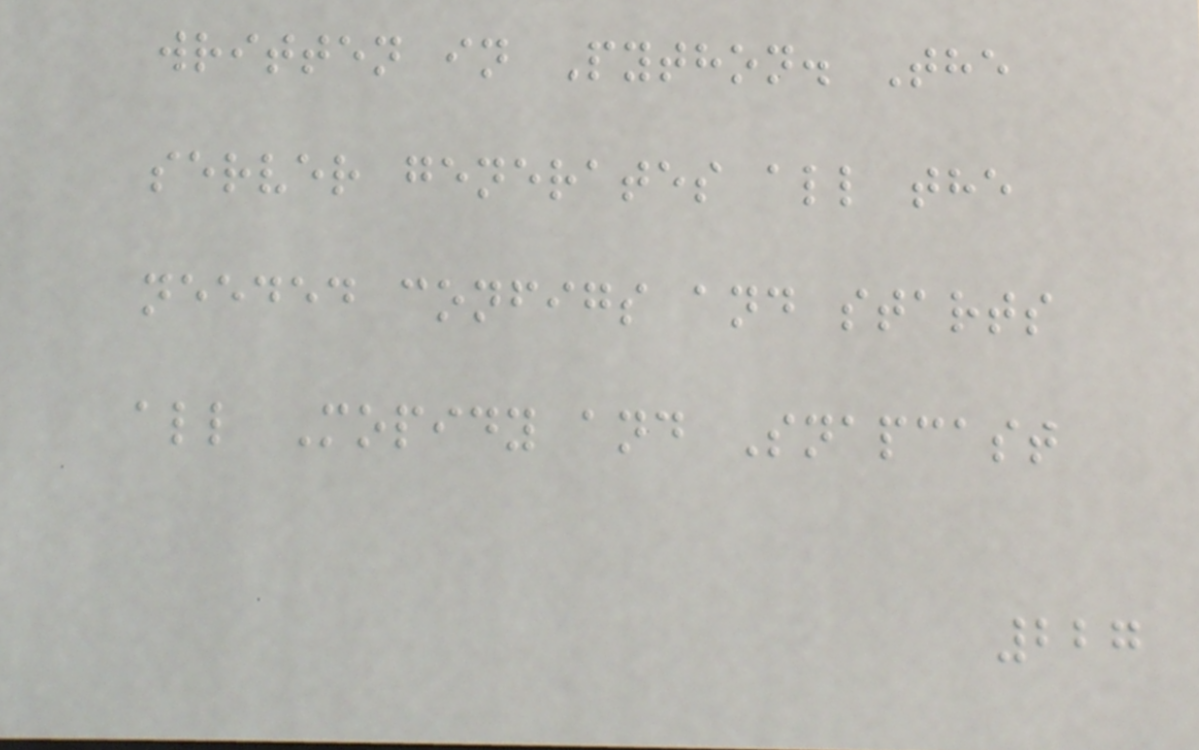written in Python. The
server generates all the
needed configs and starts
all Mopidy and Snapcast
227
